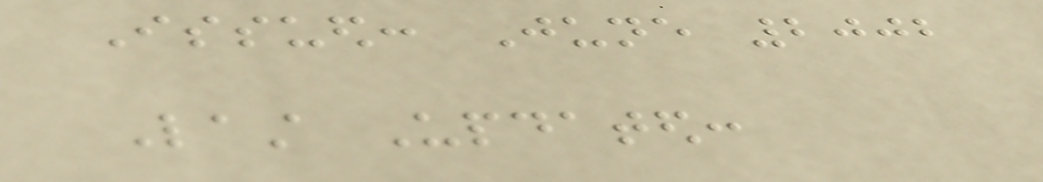Issued: June 2002
Last Updated:
